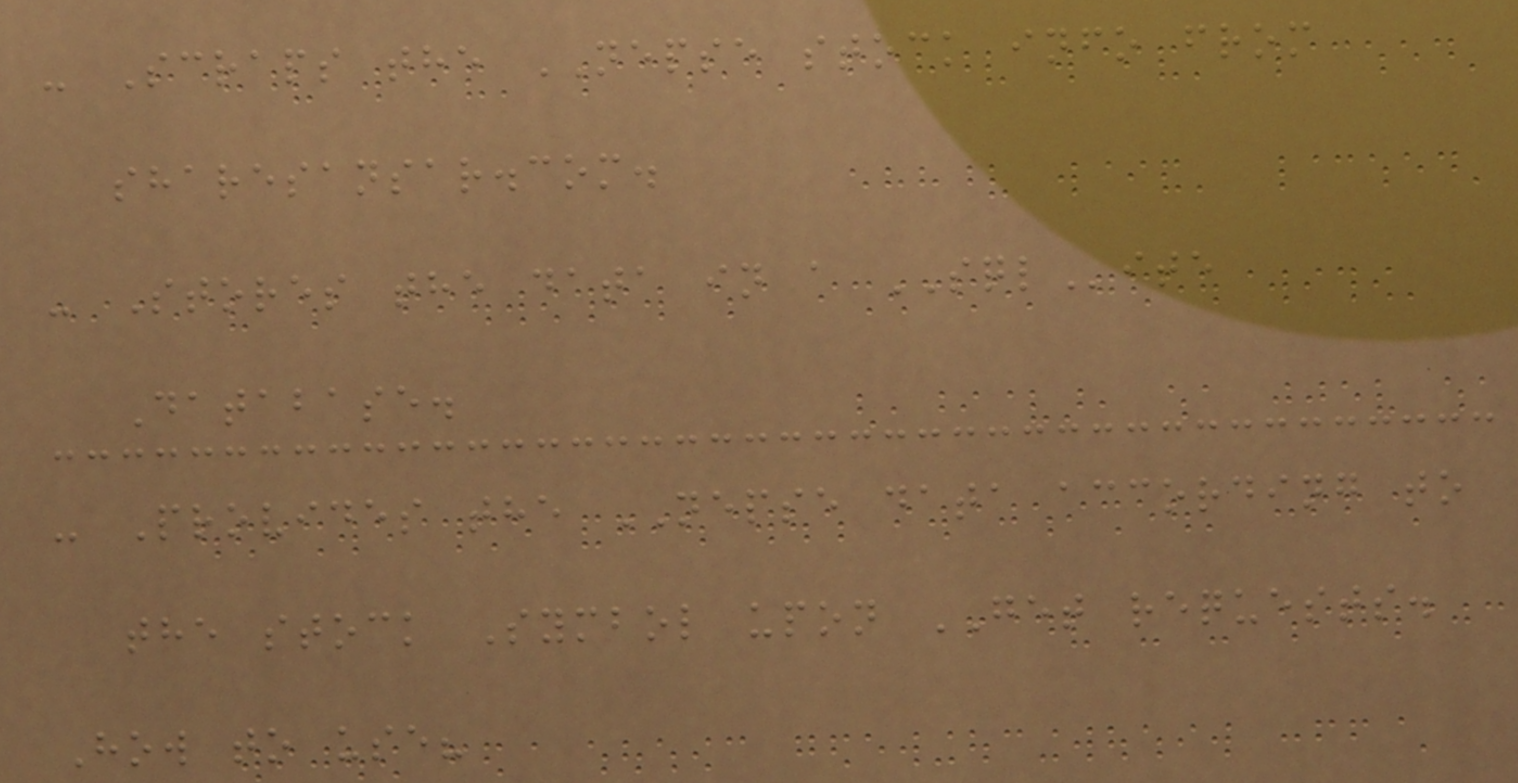- Scraps the NEPSE stock info from
sharesansar.com.
- Stores the data in a SQLite
Database.
- Provides the NEPSE data according to
the stock Symbol upon GET requests.
How to use?
